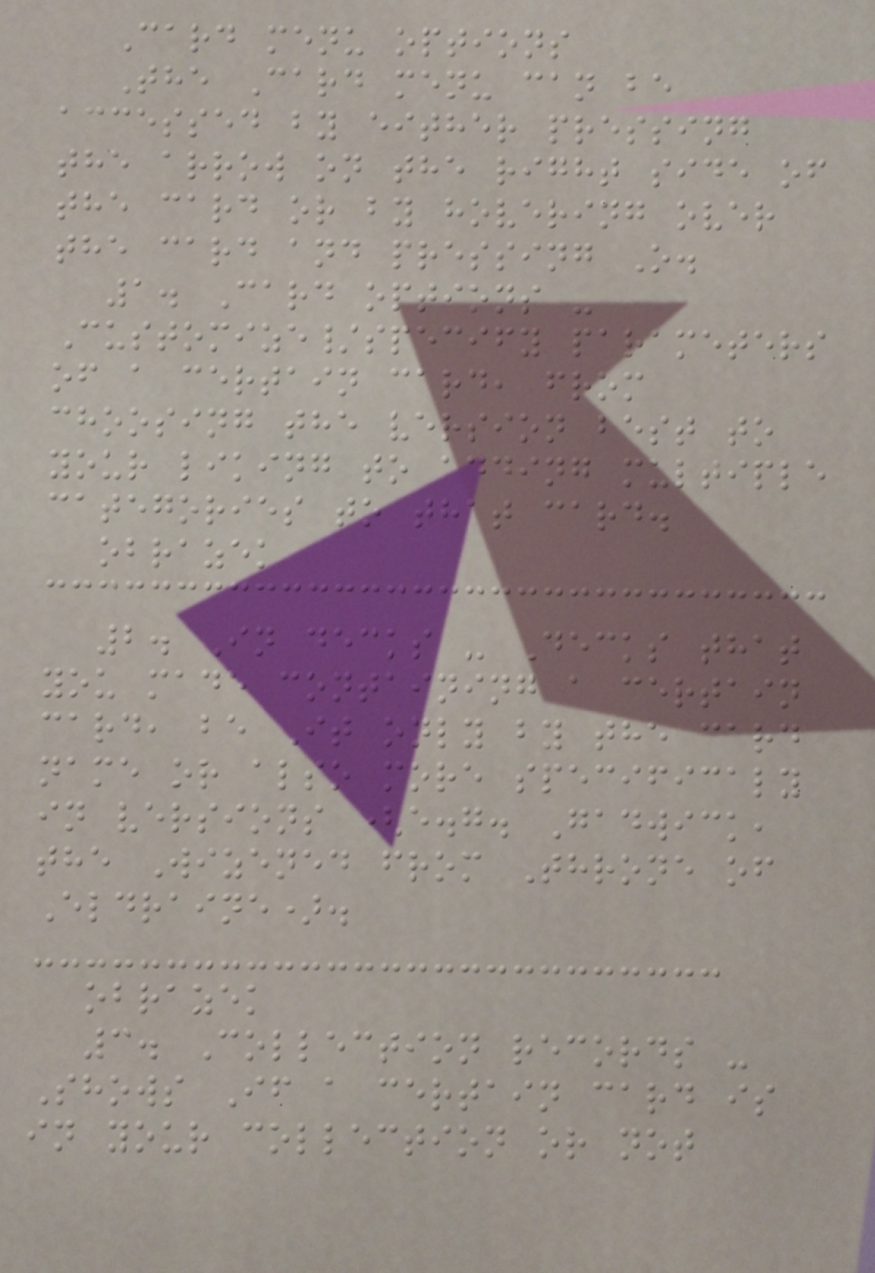Card menu options
The Card menu can be
accessed by either pressing
the arrow on the right side of
the card or by hovering over
the card and pressing O.
1. Card options -
Customize/specify parameters
of a certain card, from
choosing the version best to
your liking to adding multiple
categories to that card.
obrazek
2. In decks - Decks that
you made containing a certain
card, be It only by the card
name or also more specificaly
in versions (e.g. Gadwick,
the Wizened from Throne of
Eldraine).
obrazek
3. Collection records -
Shows If a certain card is
in your collection or not
